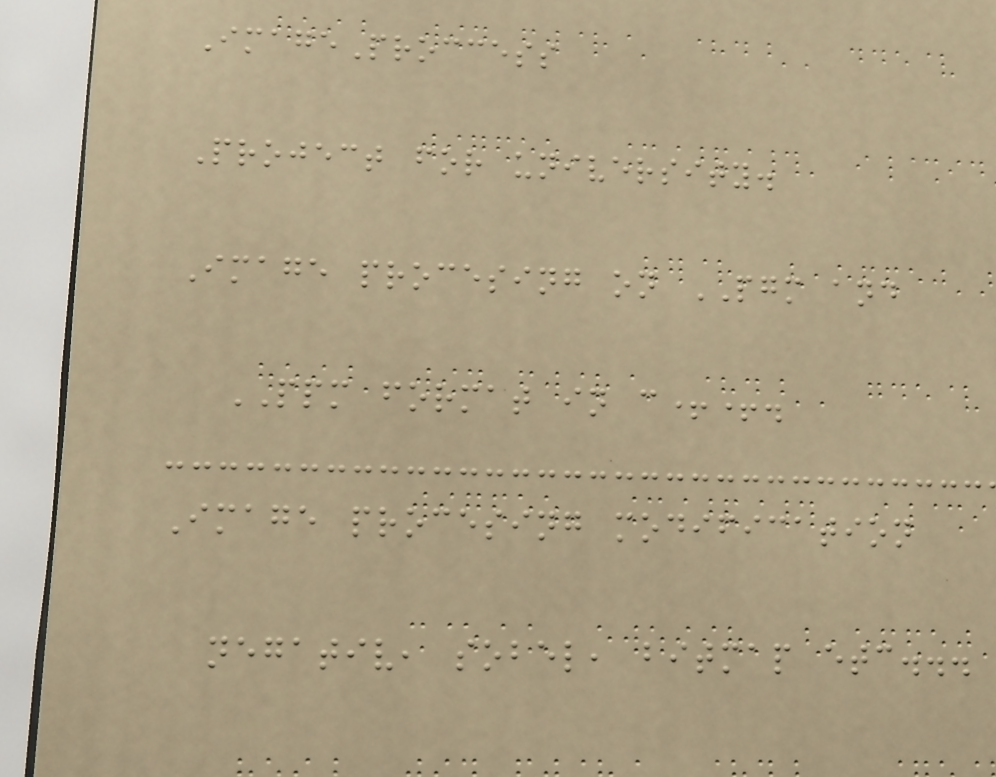ImageProccess
Project for university.
Image procesing on PGM and
PPM format in c++.
Image procesing modification
negativ, sobel, bitmap etc...
